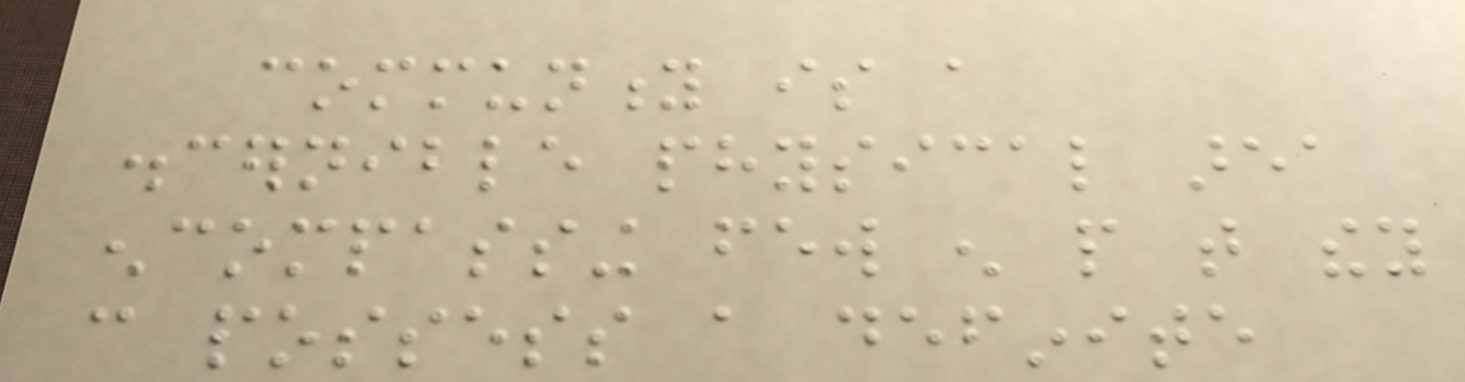community is a
discernible physical area
encompassing few enough people that they
can possess a definite
